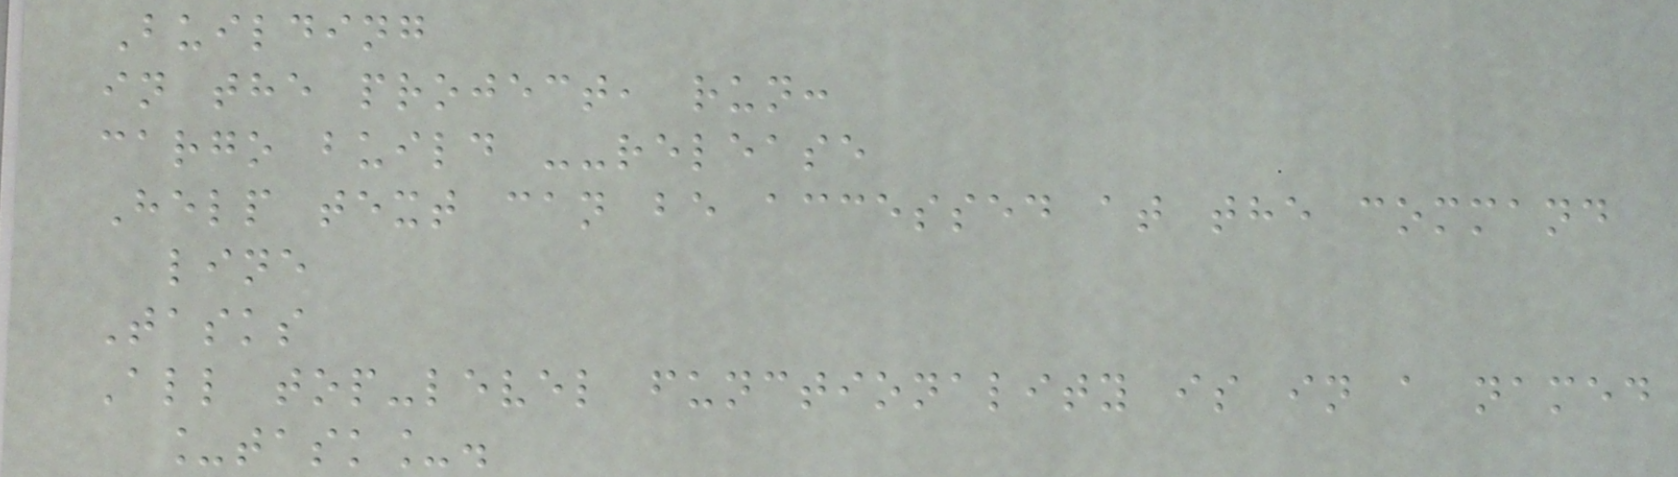Building
in the project, run:
cargo build --release
Help text can be accessed at the command
line
Tasks
All top-level functionality is in a named
_task_.
